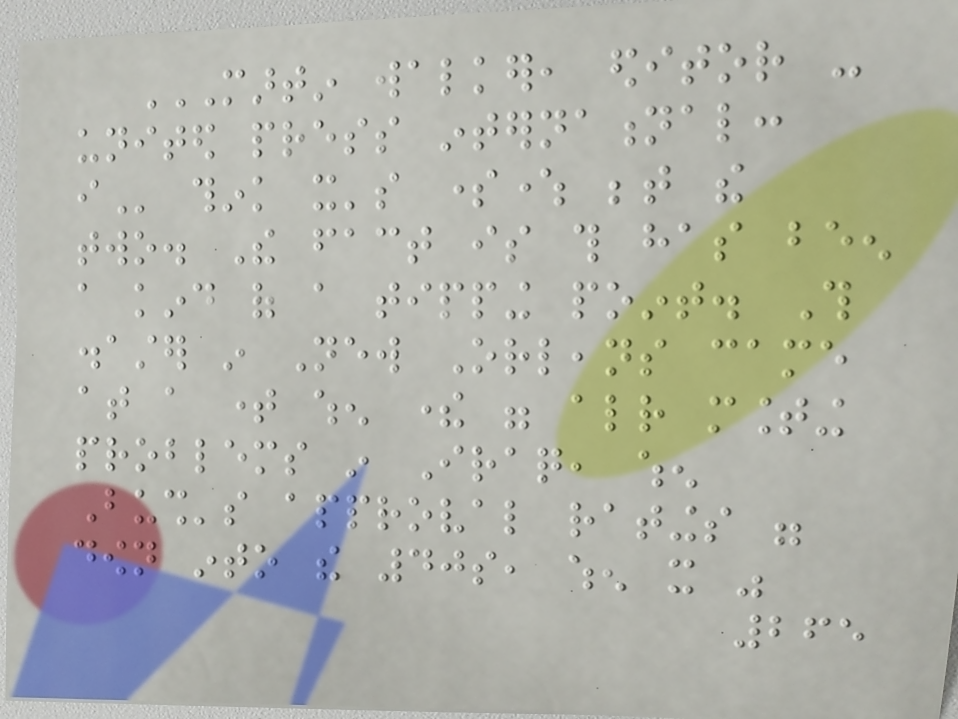MARTIN WALKER, EDITOR -
UNITED PRESS INTERNATIONAL:
I think it's somewhere between the
two. The fact is this has been
a kind of a tipping point. This
disaster in New Orleans came
at a time when there were already mounting
problems in Iraq, when
Bush's approval ratings were
down into the 40s, when it was
265
